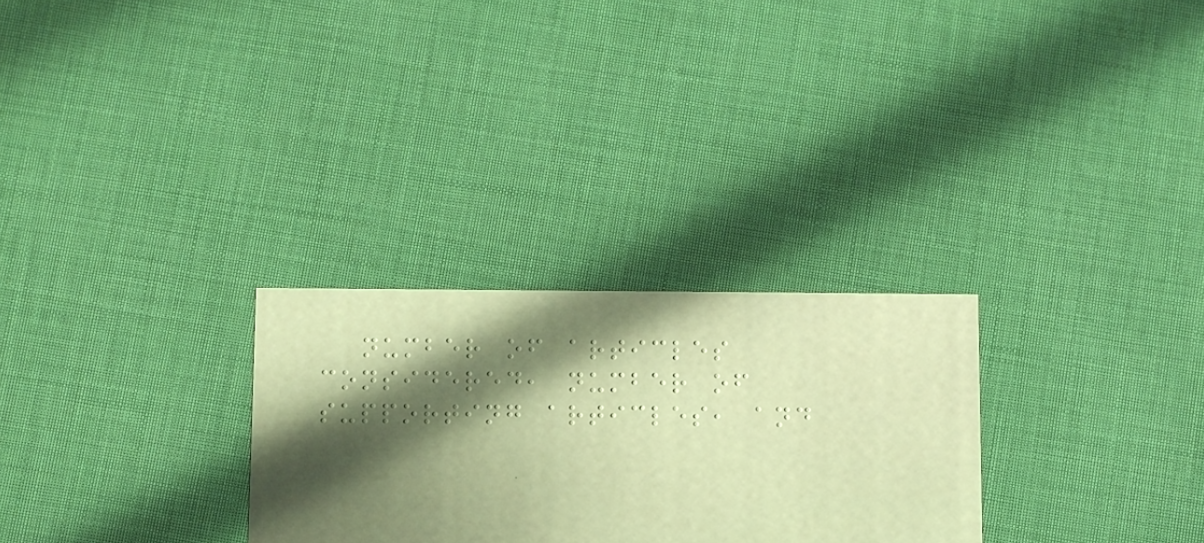number of articles
considered, number of
supporting articles, and
